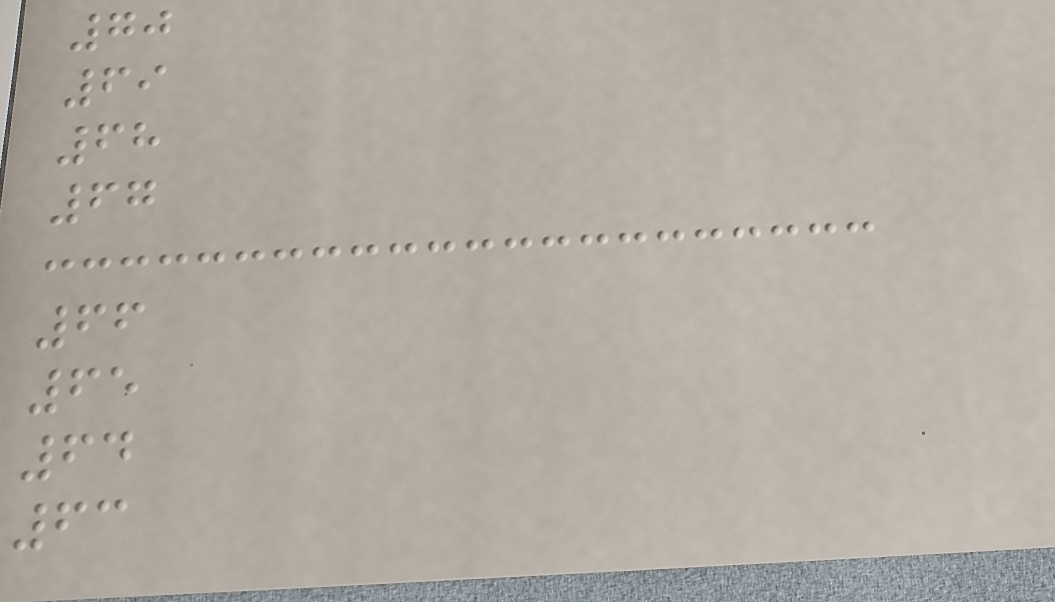70
69
68
67
66
65
64
63
